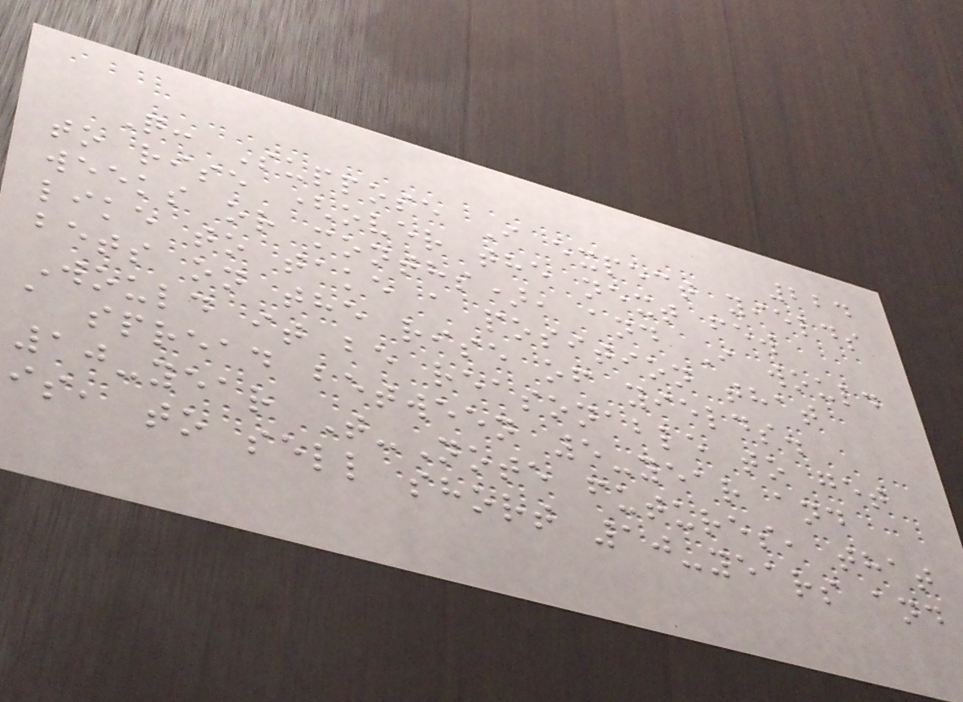224
Q: Suppose I expect yields
to rise (over the next few
weeks or months), and I would
like to take a position that
bets on the rise of yields.
Would it be reasonable to get
a spread between 5-year and
10-year T-Note futures, that
is, to sell short 10-years and
